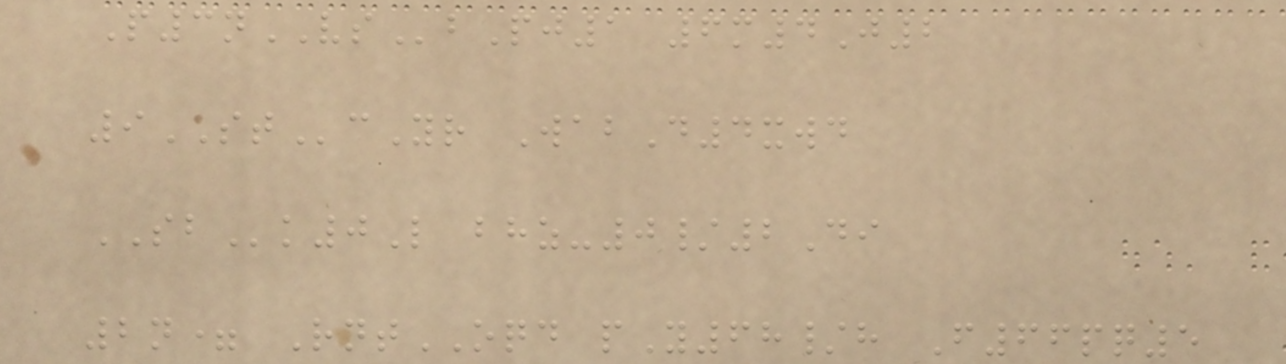P3nVSbPj1 6m4J2
9STcYr WabD4xwd
SBk0L bhz-0/2Di
2n= RntOQD pY68/h F66pq5
